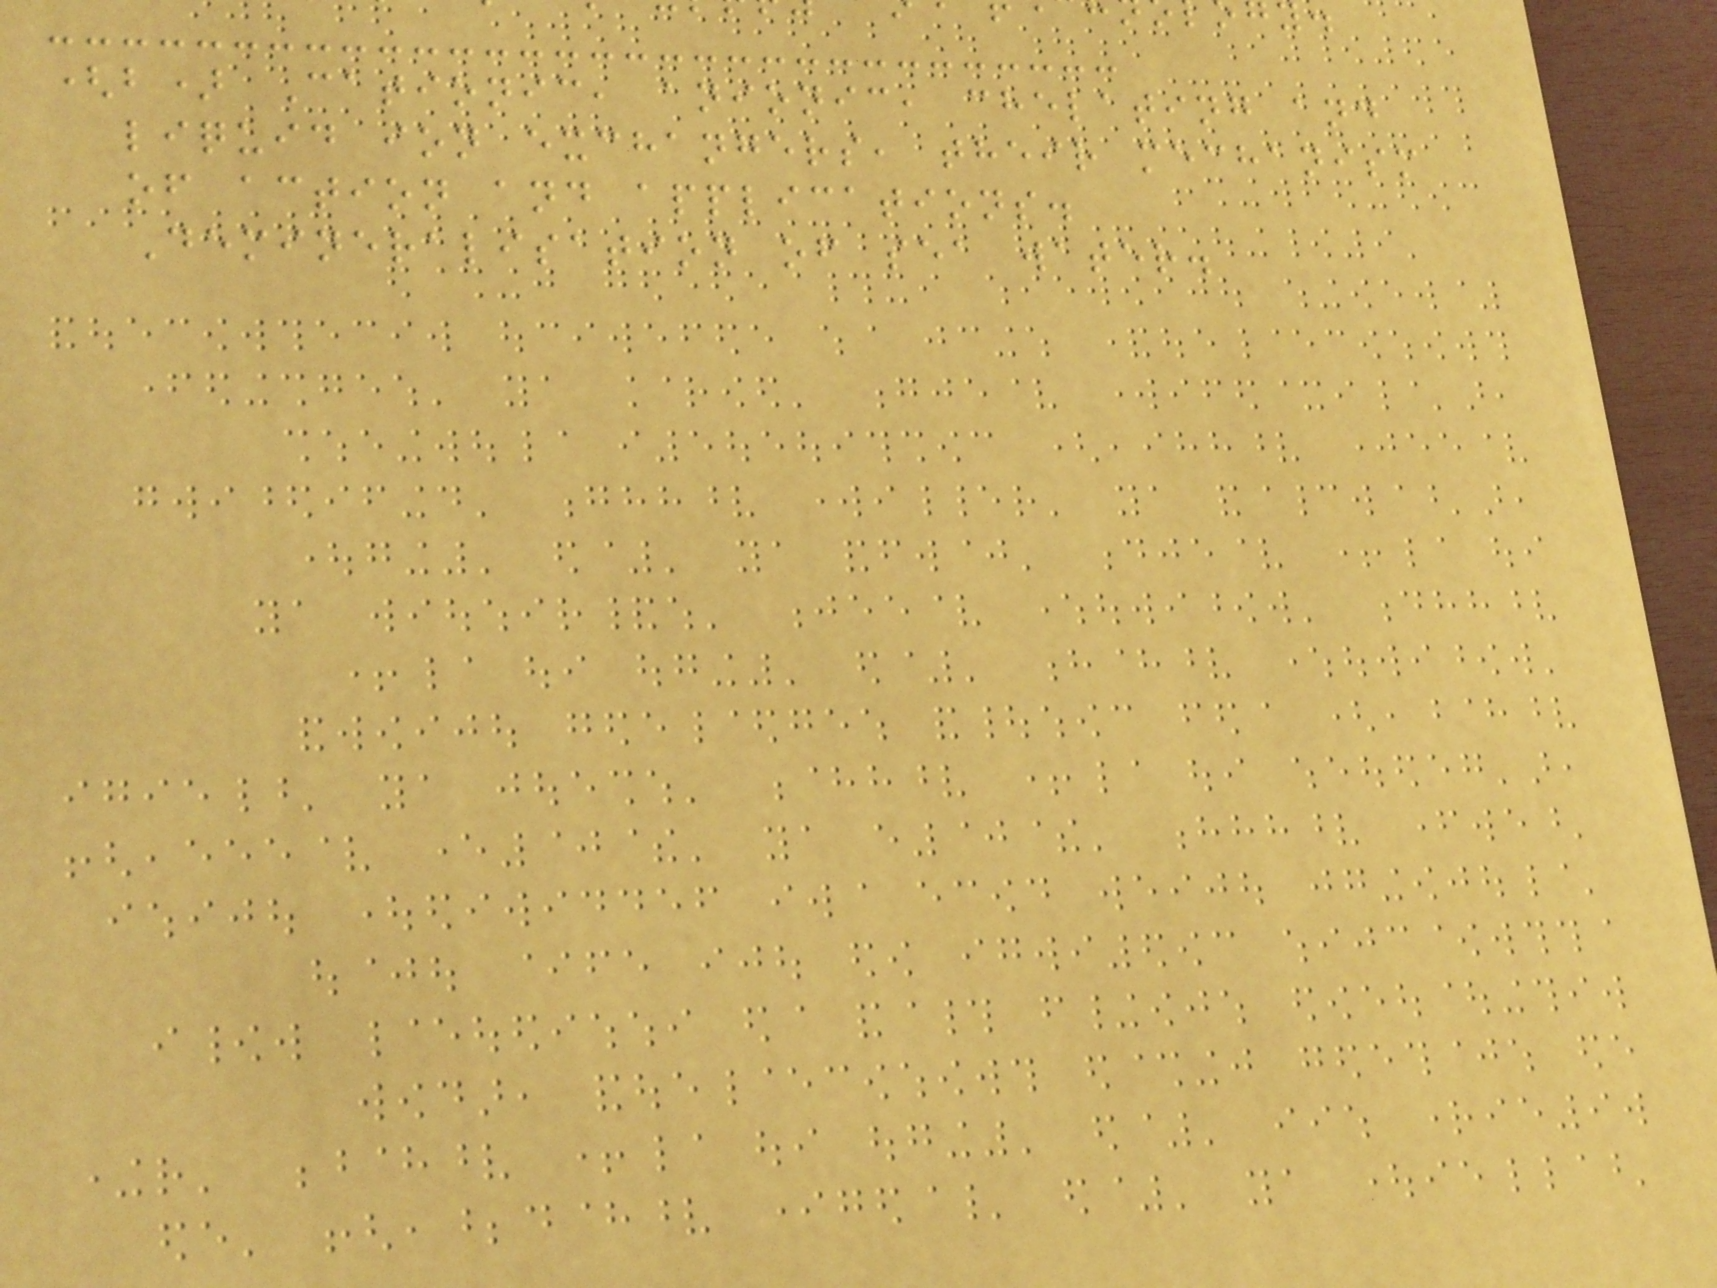(b) Cationic, anionic, chelating and
liquid ion exchangers, their mechanism
of action and applications.
Demineralisation of sea water.
